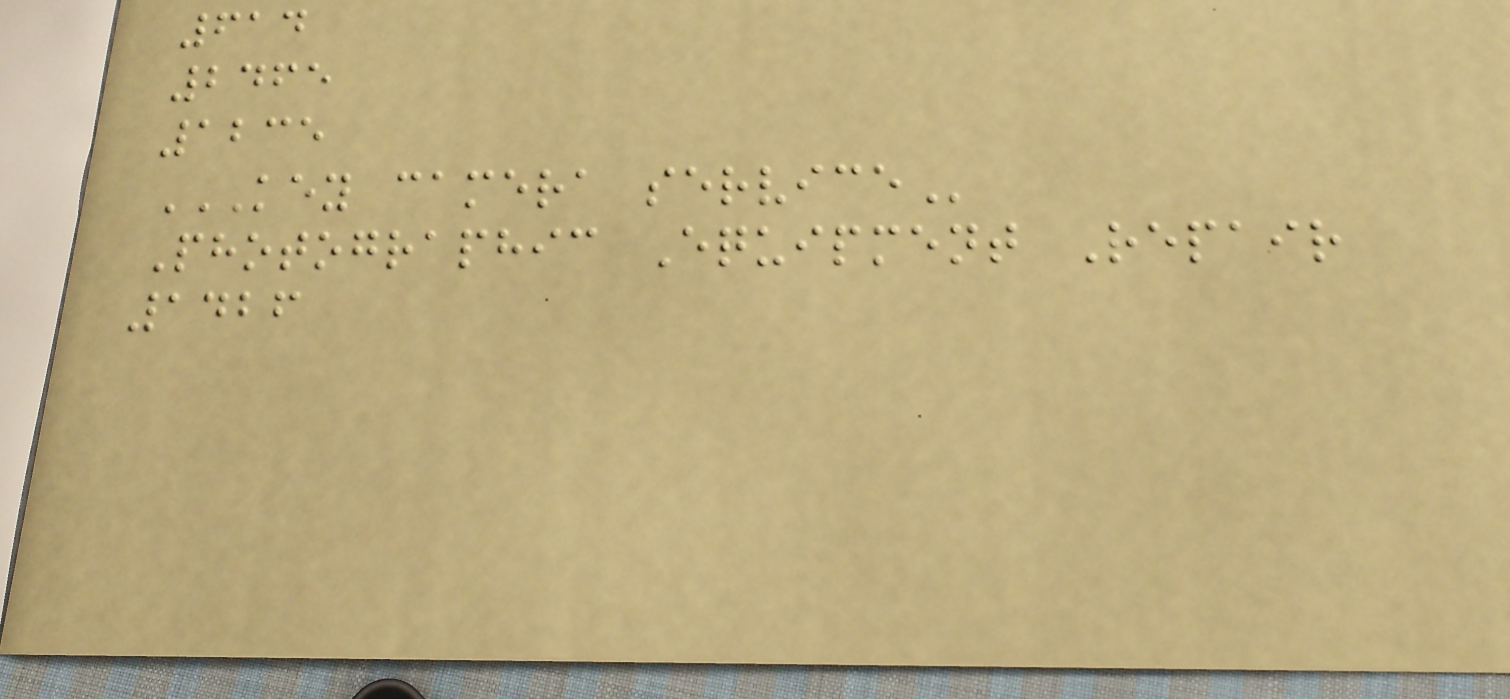614
2465
1235
KEY CAMERA SERVICE
Photographic Equipment Repair
1426
